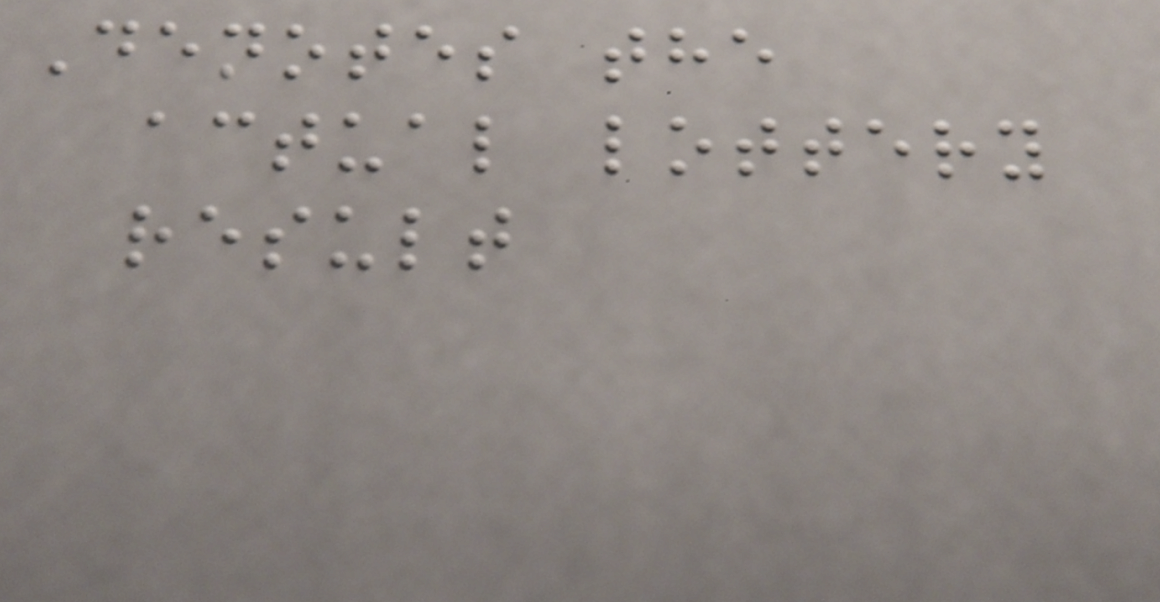Denotes the
actual lottery
result
